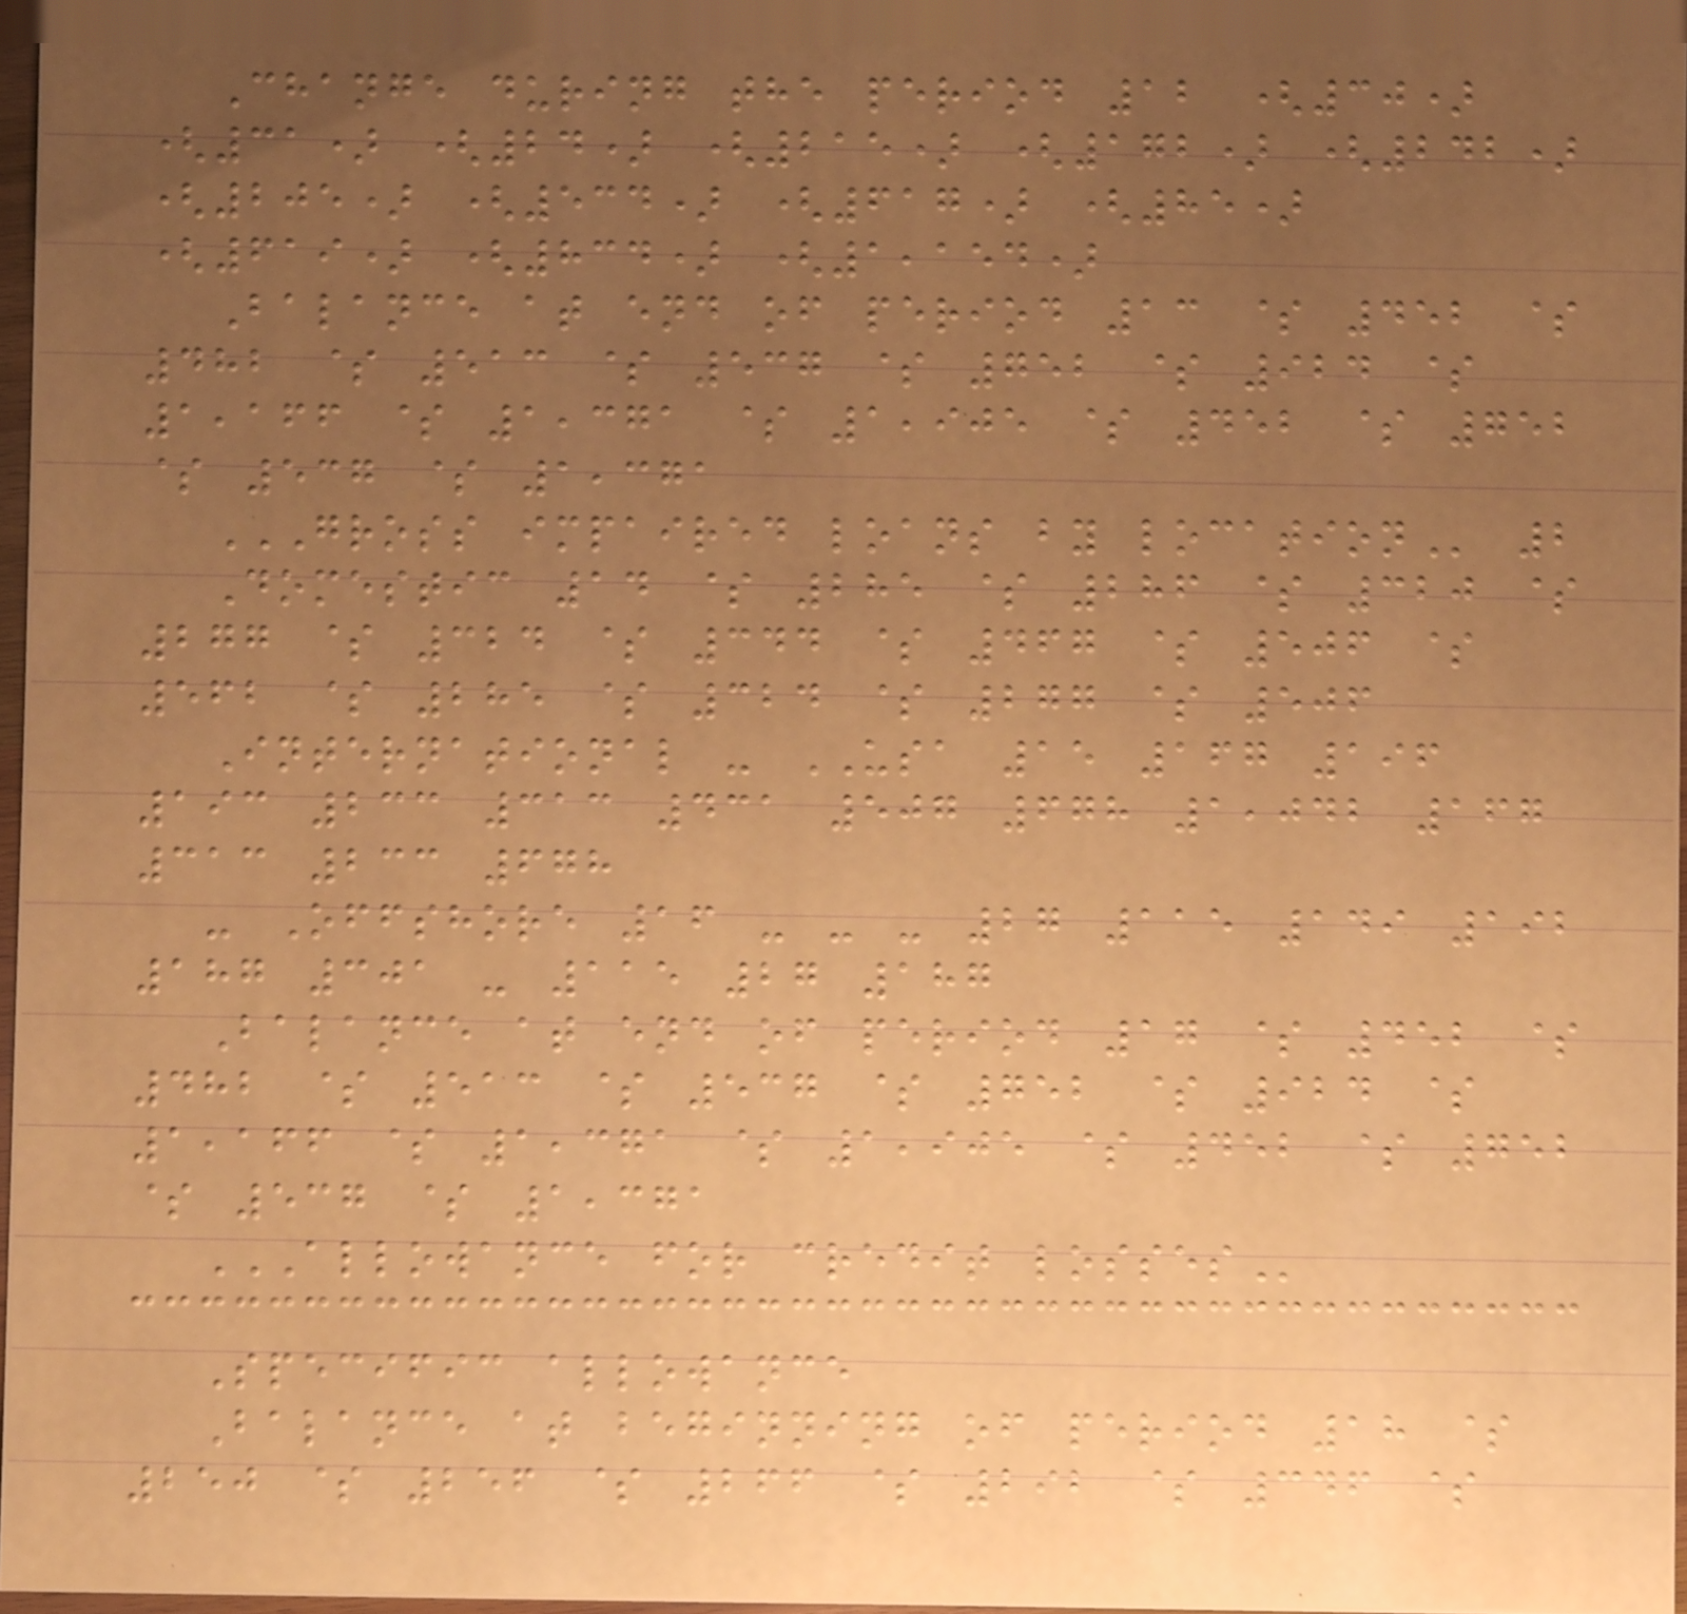Change during the period 12 (30)
(31) (24) (215) (172) (242)
(205) (534) (617) (85)
(619) (834) (1,154)
Balance at end of period 13 $ 452 $
482 $ 513 $ 537 $ 752 $ 924 $
1,166 $ 1,371 $ 1,905 $ 452 $ 752
$ 537 $ 1,371
GROSS IMPAIRED LOANS BY LOCATION 2
Domestic 14 $ 285 $ 286 $ 320 $
277 $ 324 $ 344 $ 467 $ 506 $
562 $ 285 $ 324 $ 277 $ 506
International - USA 15 167 196
193 233 313 431 507 678 1,042 167
313 233 678
- Offshore 16 - - - 27 115 149 192
187 301 - 115 27 187
Balance at end of period 17 $ 452 $
482 $ 513 $ 537 $ 752 $ 924 $
1,166 $ 1,371 $ 1,905 $ 452 $ 752
$ 537 $ 1,371
ALLOWANCE FOR CREDIT LOSSES
Specific allowance
Balance at beginning of period 18 $
250 $ 256 $ 266 $ 292 $ 346 $
